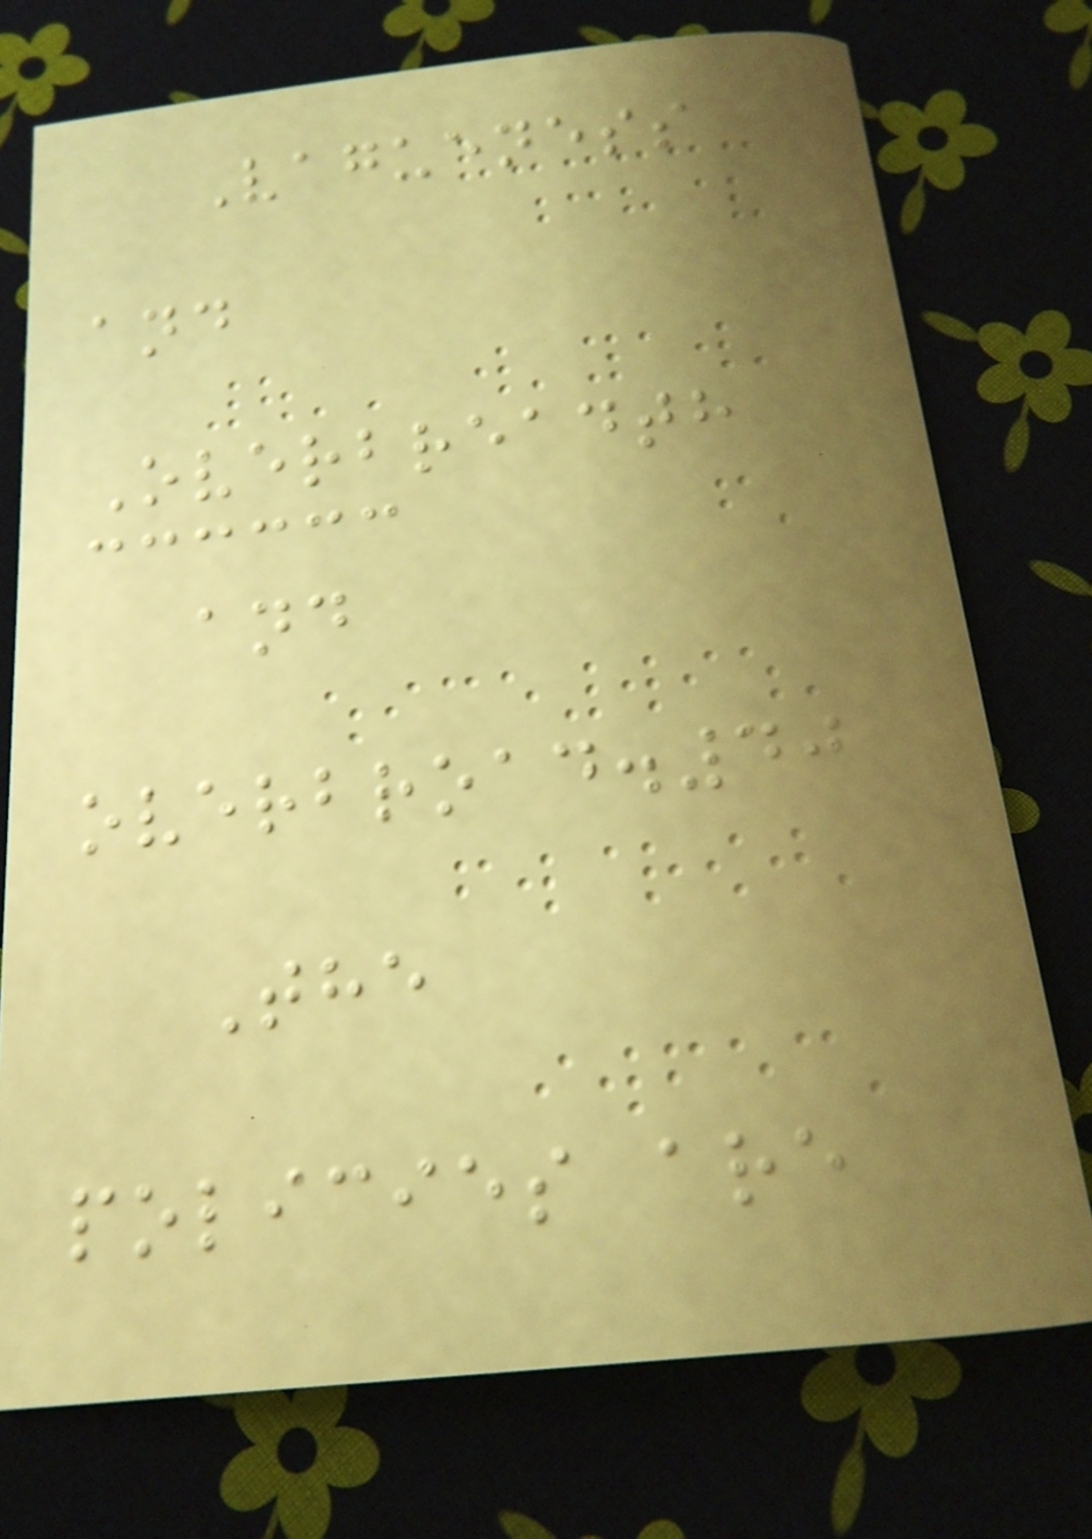Vagueness
and
Overbreadth
and
overbroad.40
The
policies are
